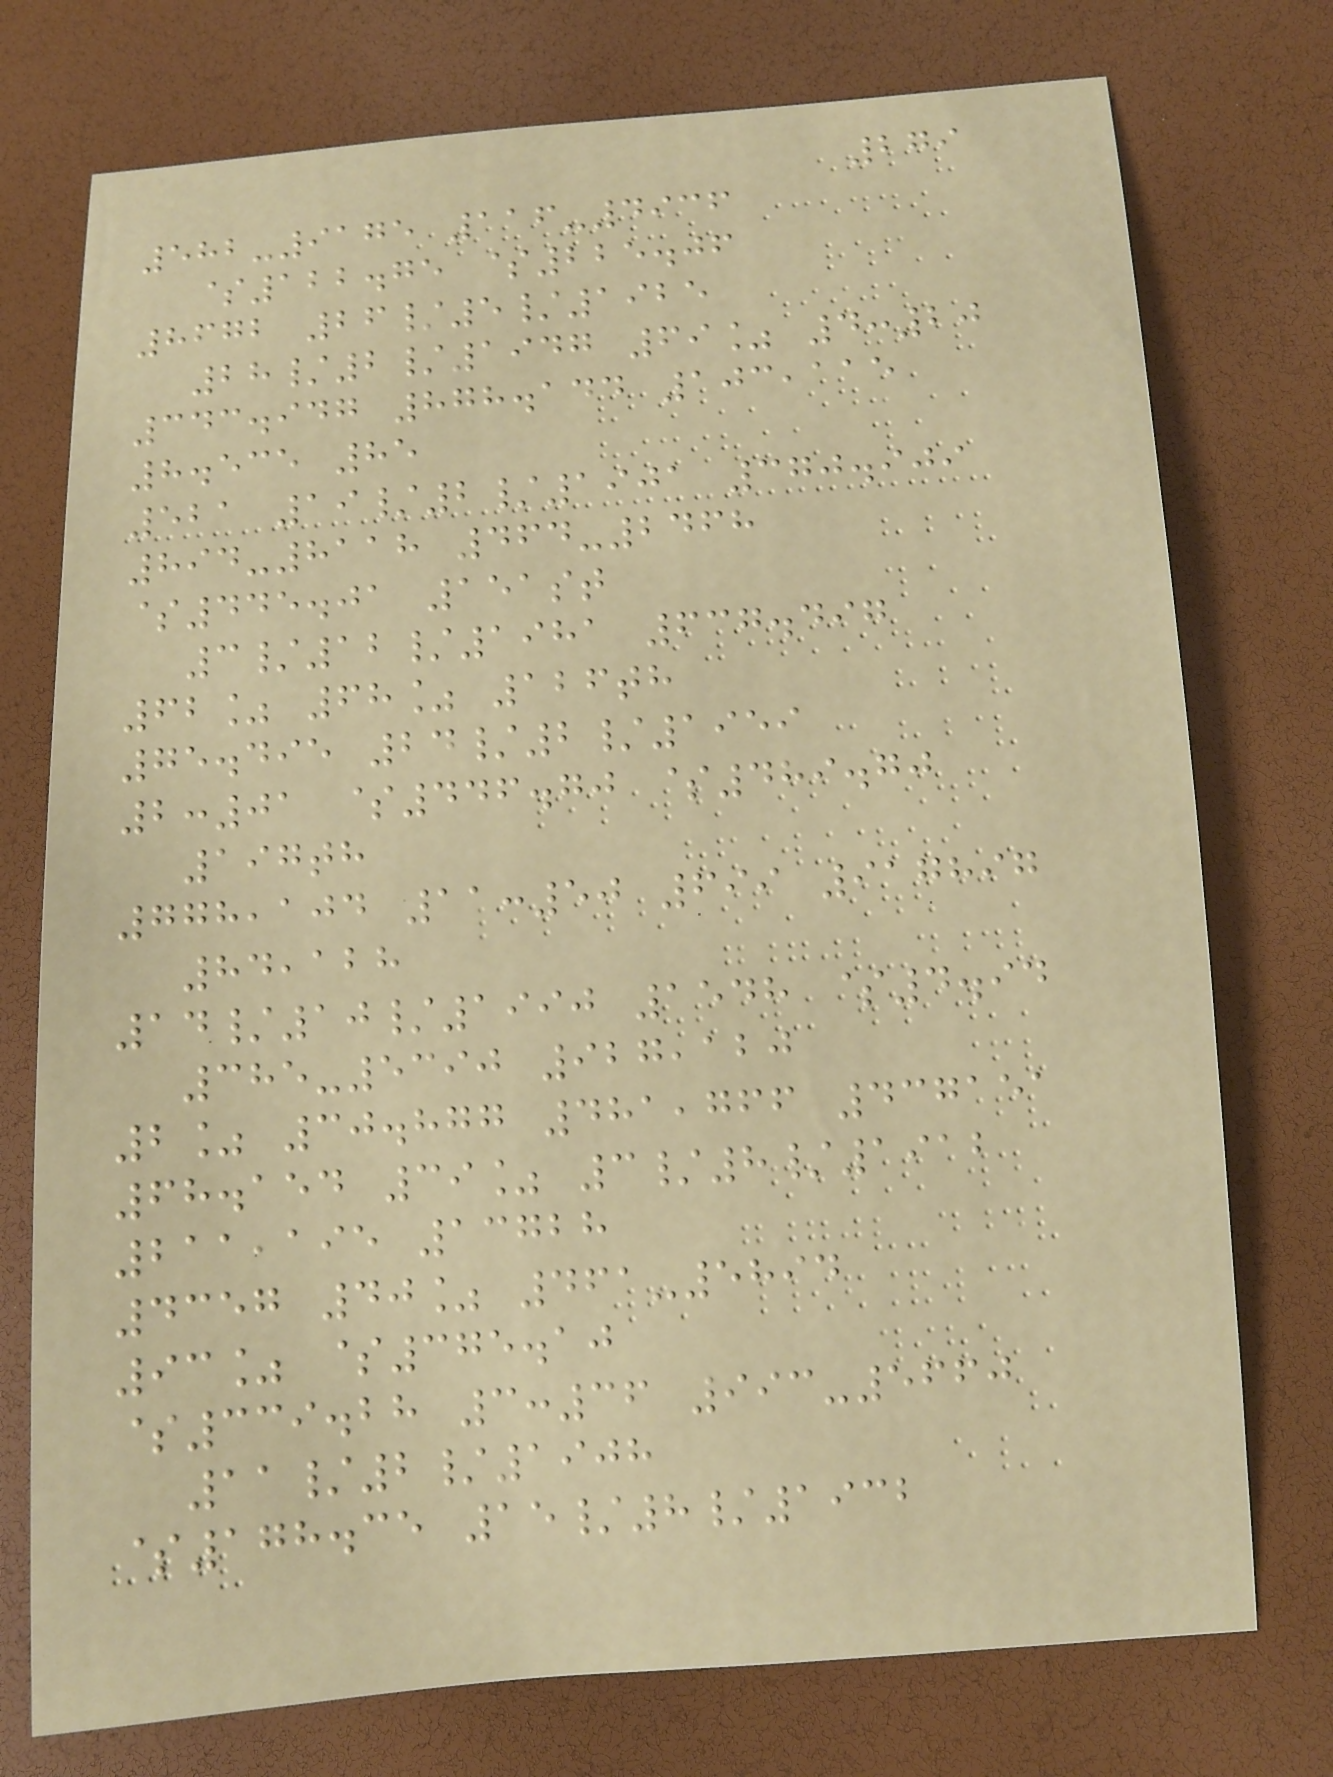279
582-9175 116-4936
$122.75 $225.06
8672 26/5/1925
28/2/1947 69% 4:20
343.947 878.144 103,115
8.535 85
521 19/2/1901 370.909
894-8118 464-2468
$445.01 151st
3/12/1981 637.497
62% 68% 126th
75.495 24/2/1959
2:01 $446.70 $489.70
197th
778,104 11:50 699 917897
84,128
14/10/1990 1548 $4.94
385-5390 927,120
2% 30.877 481,766 437151
68.154 39% 3/8/1912
211,195 13728
4357 40% 461-5894
93% $375.10
$339.28 3:36 993-5660
11/2/1908
$178.35 15/8/1932
